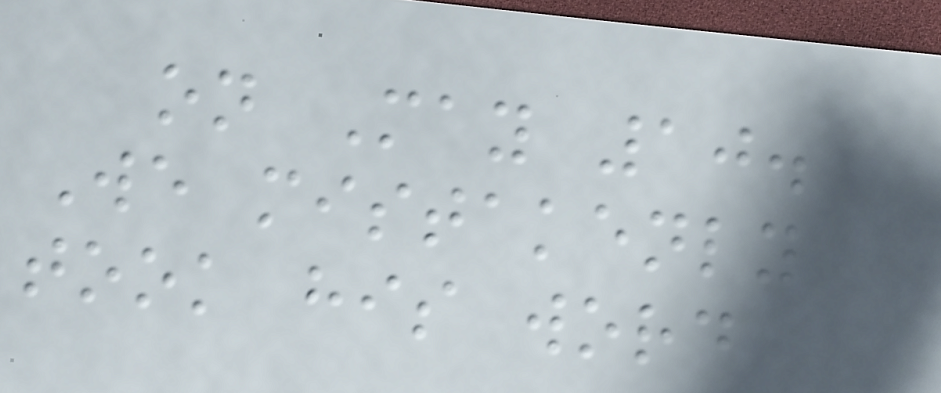on May 10.
We mistakenly
took his word
